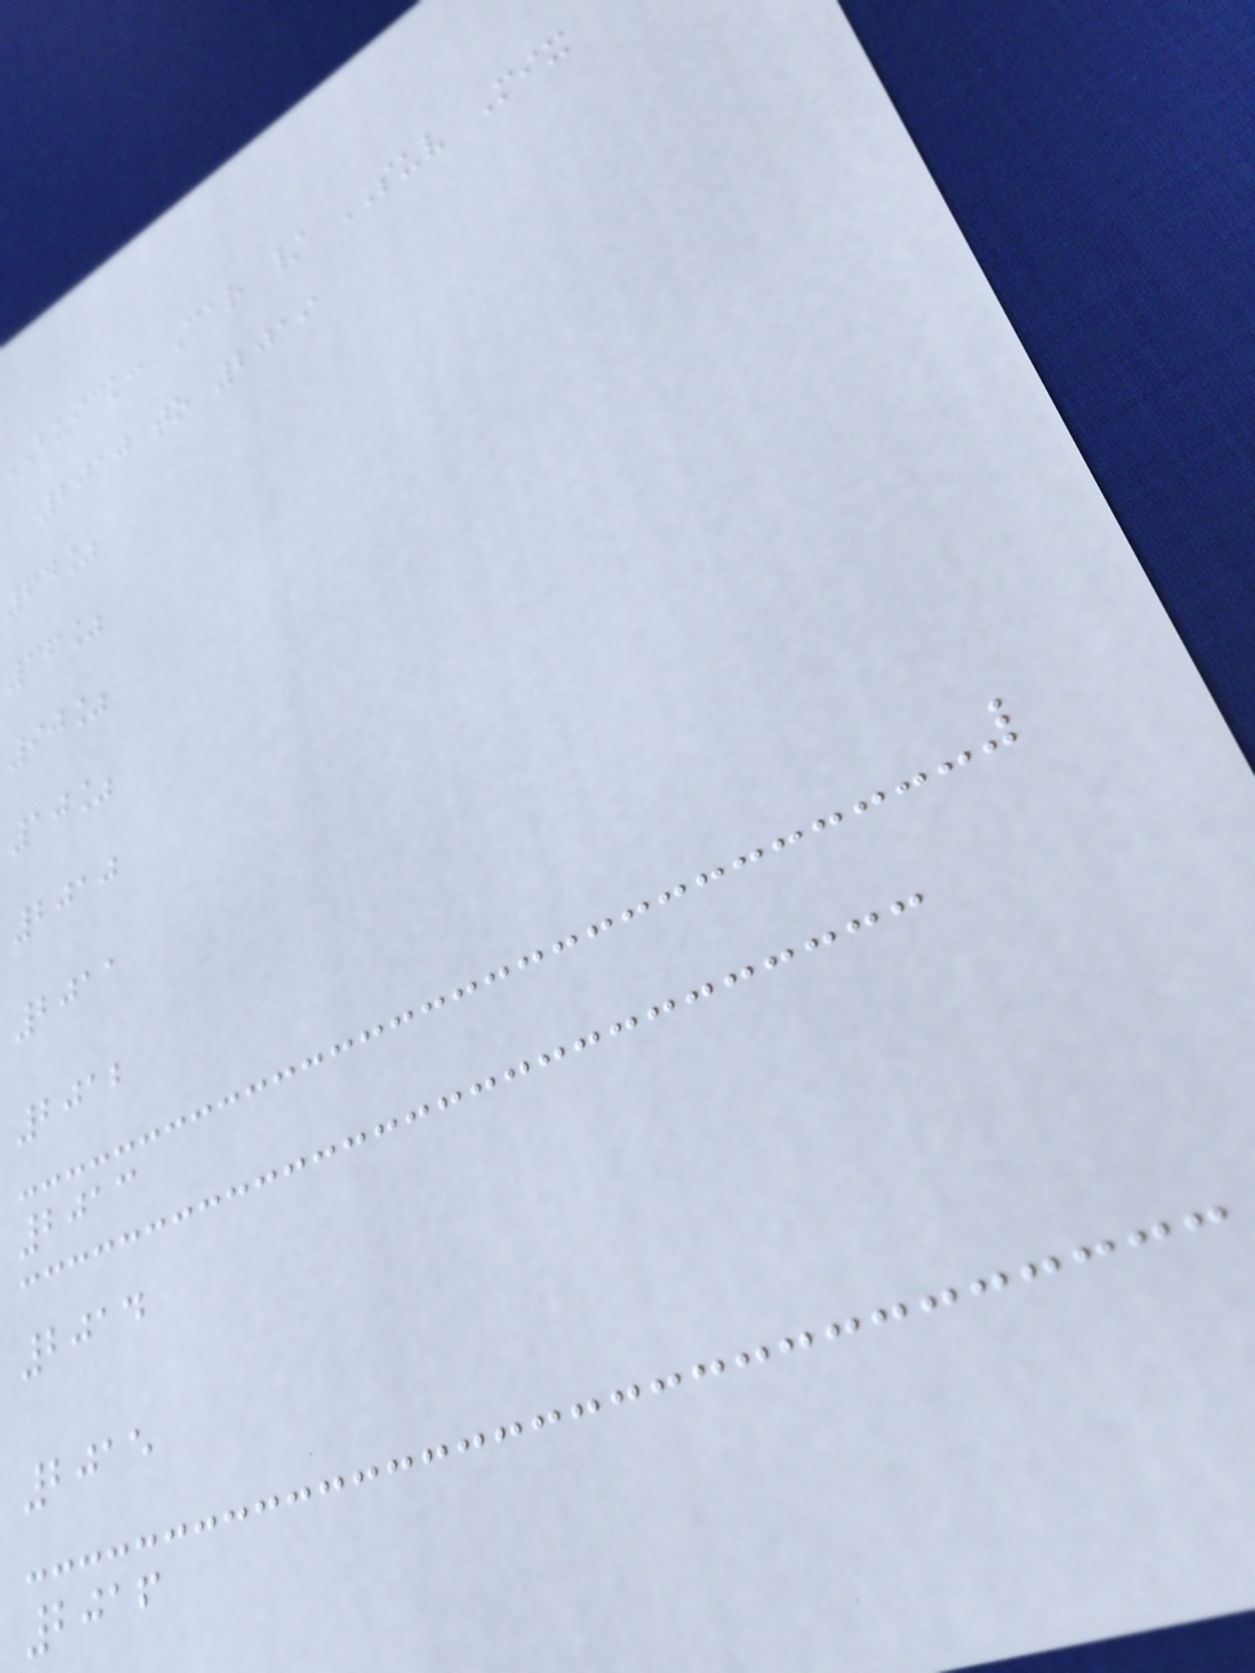BUICK: Car / SUV Mix
2010 to 2019
64%
36%
90%
10%
2010
2011
2012
2013
2014
2015
2016
